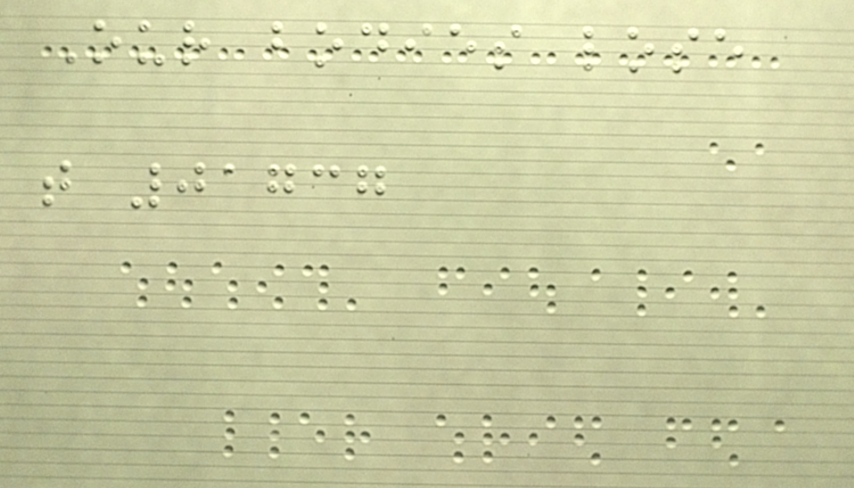Our bodies lose
t 01737
